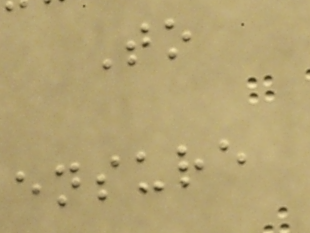To
ensure
